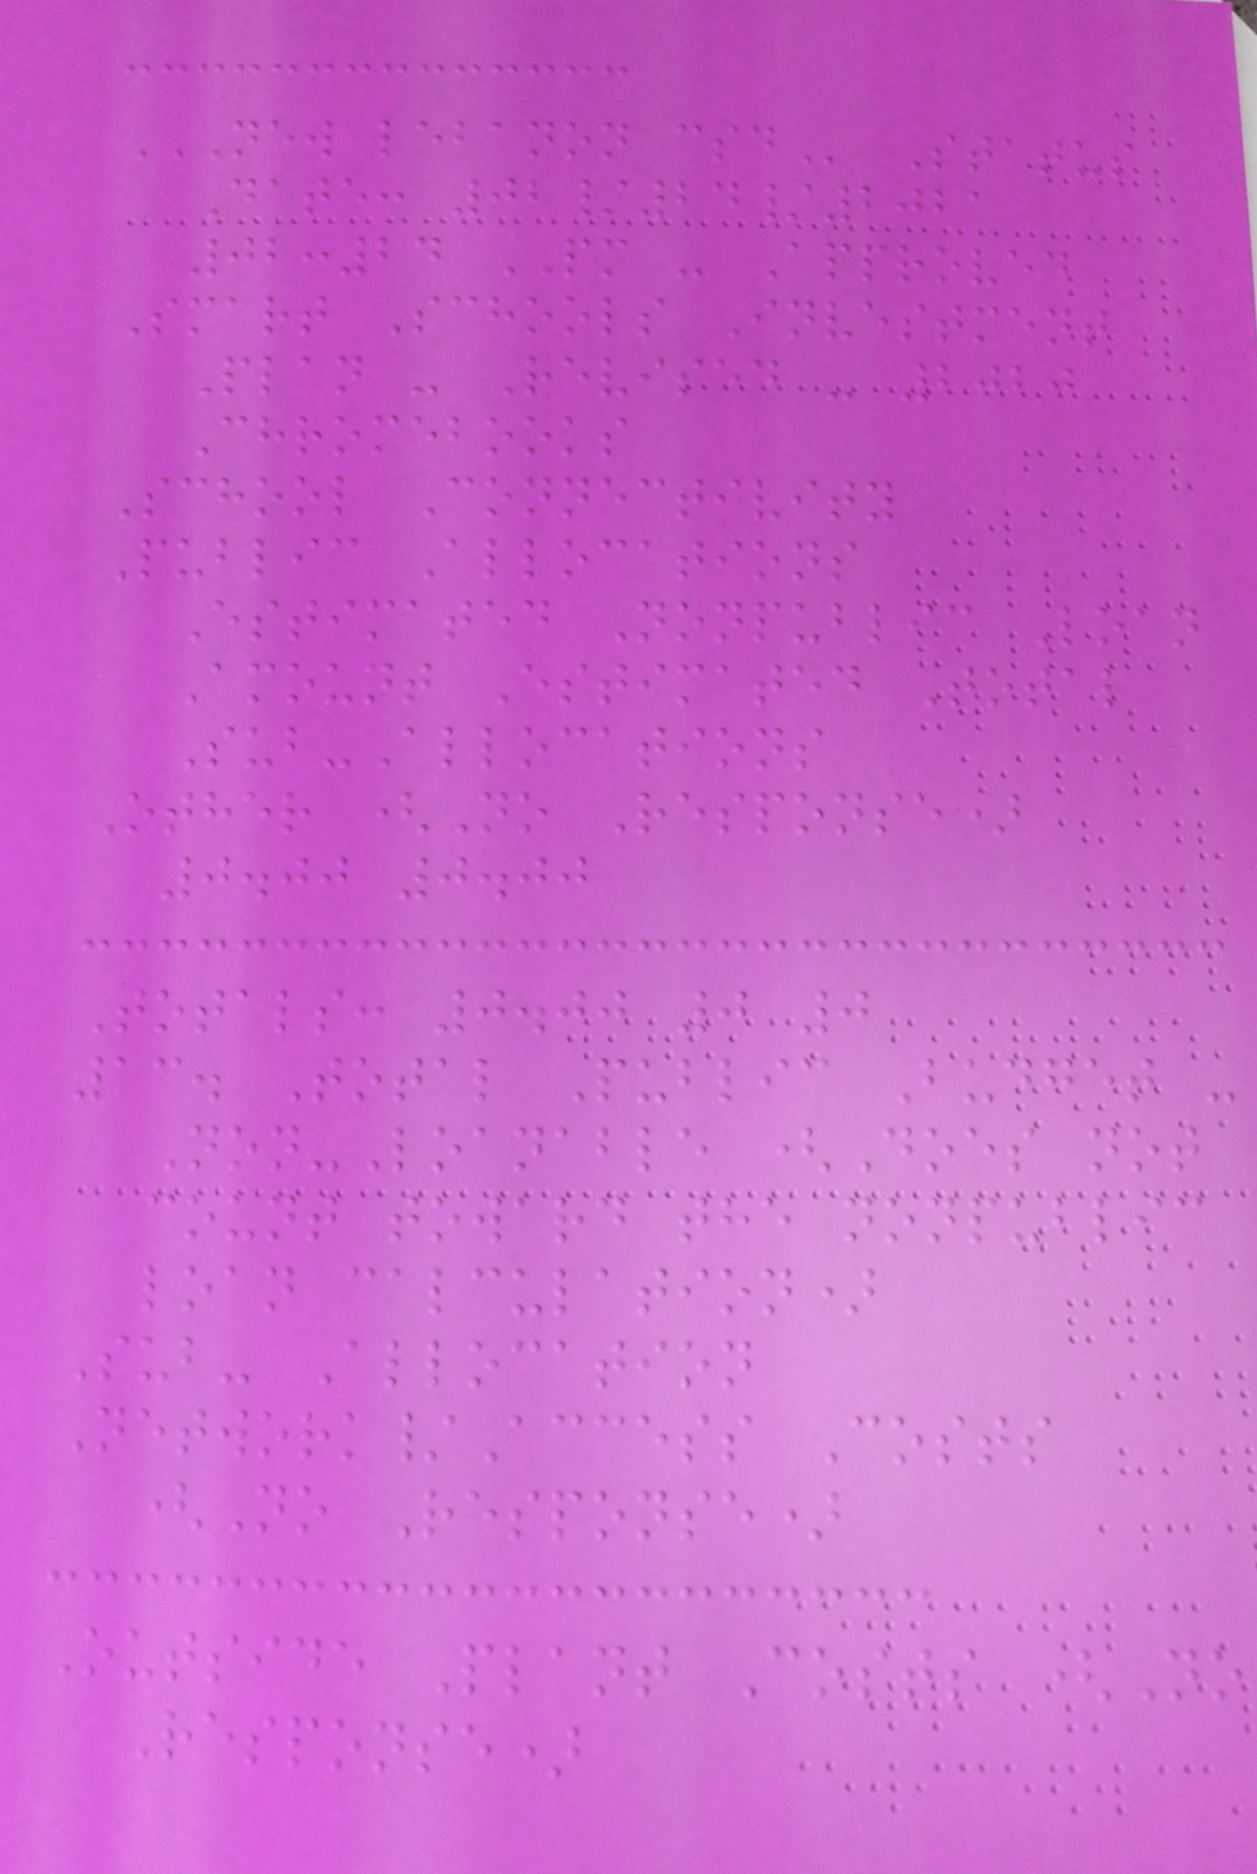NEW LEBANON CSD Status
Date: 02/24/2021
02:24 PM - Approved
Smart Schools Investment
Plan - Revised - 2020
Chromebooks
School Connectivity
Public Allocations
Estimated Nonpublic Loan
Amount Estimated Total
Sub-Allocations
Other (No Response)
0.00 0.00
Totals: 0.00 0 0
13. Total Public Budget -
Non-Loanable (Does not
count toward the nonpublic
loan calculation)
Sub- Allocation
Network/Access Costs
(No Response)
Outside Plant Costs (No
Response)
